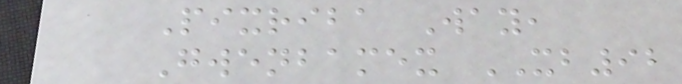Pixriba Way,
Gwenbamex XB92
